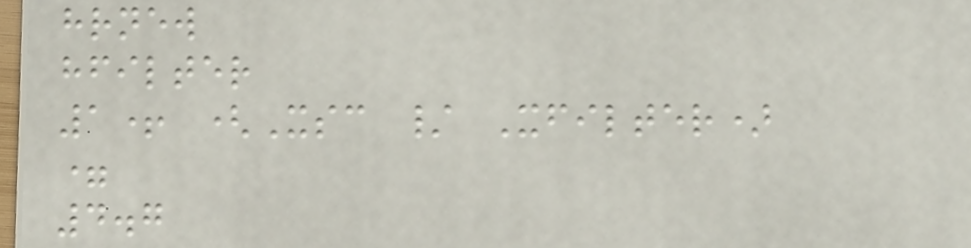hrnew
hfilter
1+ (Xsc / Xfilter)
=
4.7
